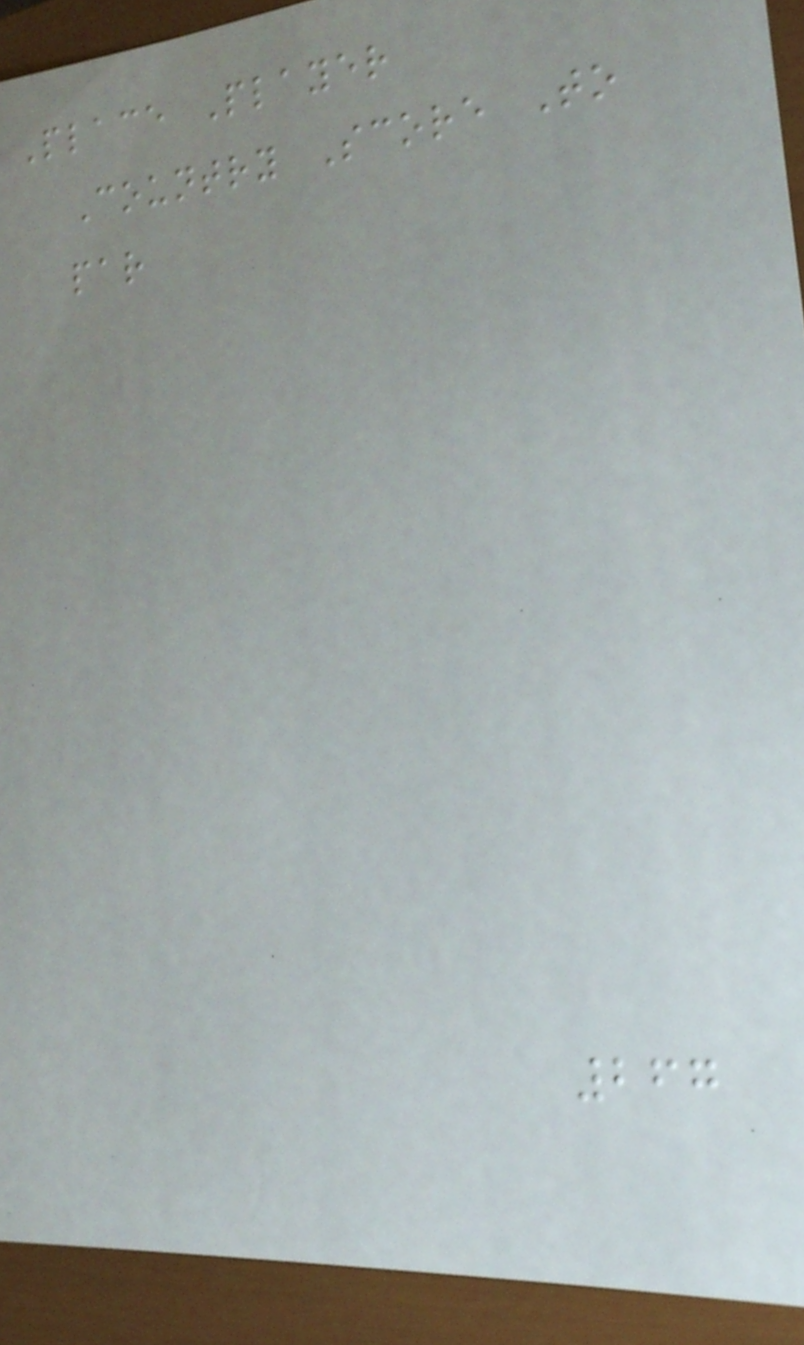Place Player
Country Score To
par
267
